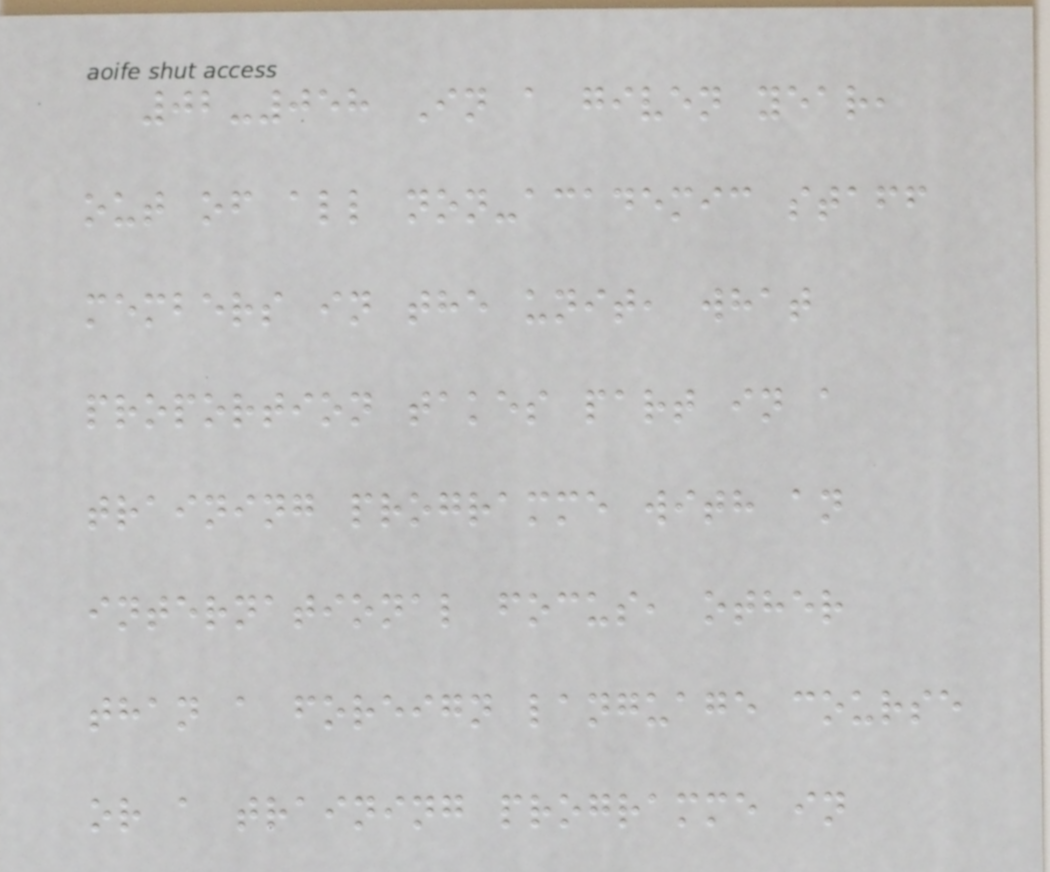02-058 In a given year,
out of all non-academic staff
members in the unit, what
proportion takes part in a
training programme with an
international focus, other
than a foreign language course
or a training programme in
